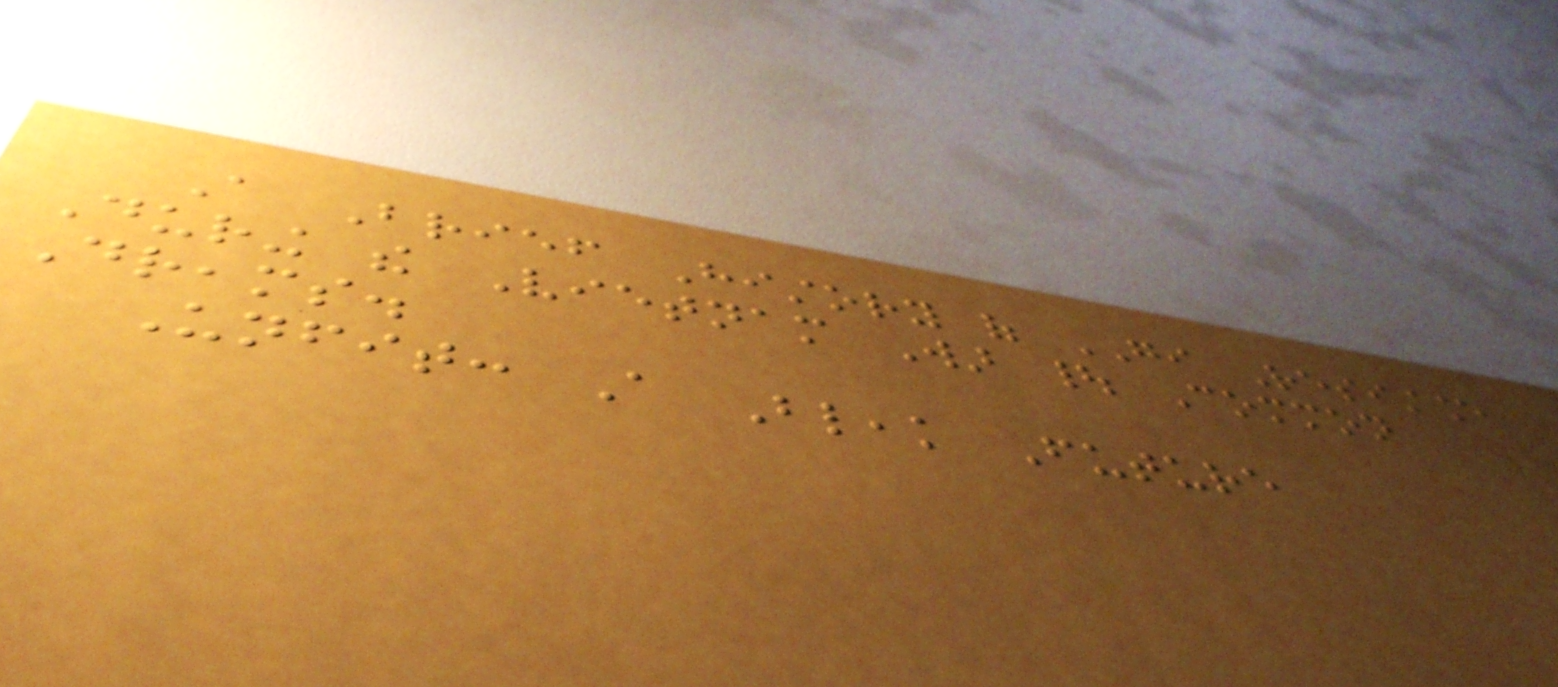A Brief History of GI Resistance
During the Vietnam War | Common
Dreams.
Unfit: A Bleak Future
